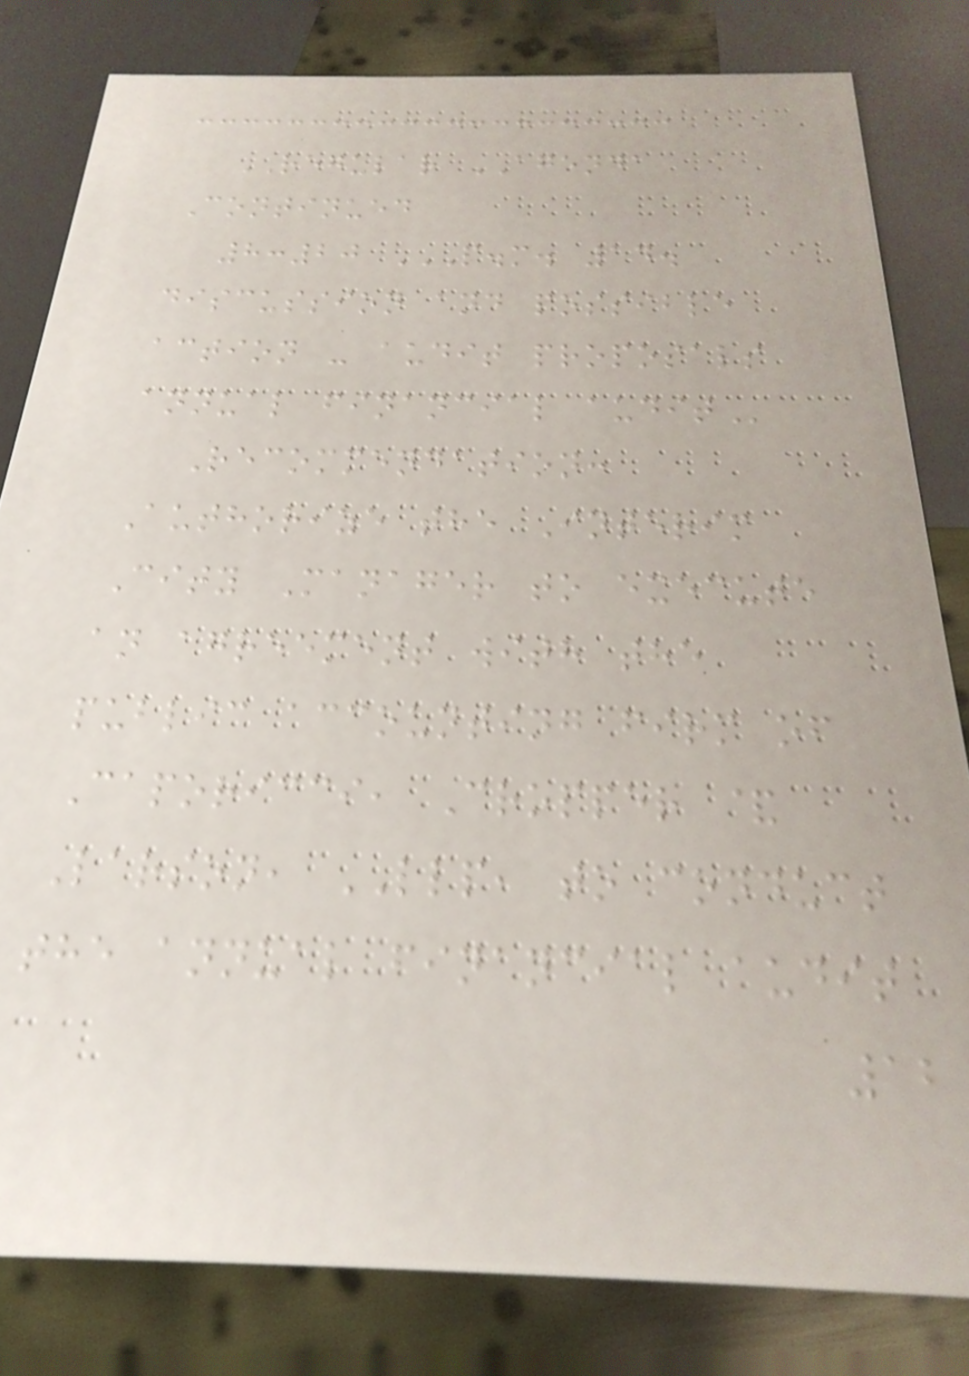REGULAR AGENDA
Continued
8:20 P.M. 14.
DISCUSSION AND POSSIBLE
ACTION - AUDIT PROPOSALS
ANNUAL FINANCIAL AUDIT
Recommendation:
Authorize the Interim
City Manager to execute
an agreement with the
public accounting firm of
Caporicci, Cropper &
Larson, LLP, to conduct
the annual financial audit
12
